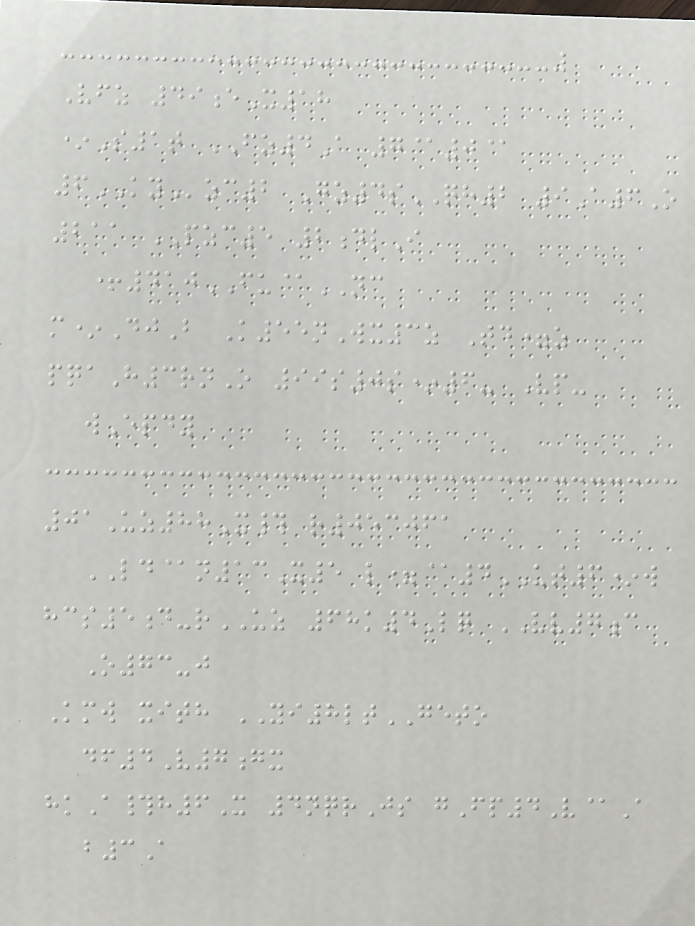Vfz 49eX18
*S1t FZ4A 7@0@
6KYzc2 Gz4sQH2 9A6O
211 PZC5 2dlI
+410FU@NC
m*DjB K55nWx3z Td=z
pqaH3rnO 99s0s*6- Vp-
wEpdy
01Uz88X# r053061
LD@n13X5 l=@4UT6*w
hcs5d-rUZ 68k4Lq VV7c
O73-j
Kmw xith YI8ltGETO
df4V7gx
hkA#h6X 4nqrJs gFp4V@A
b3A
